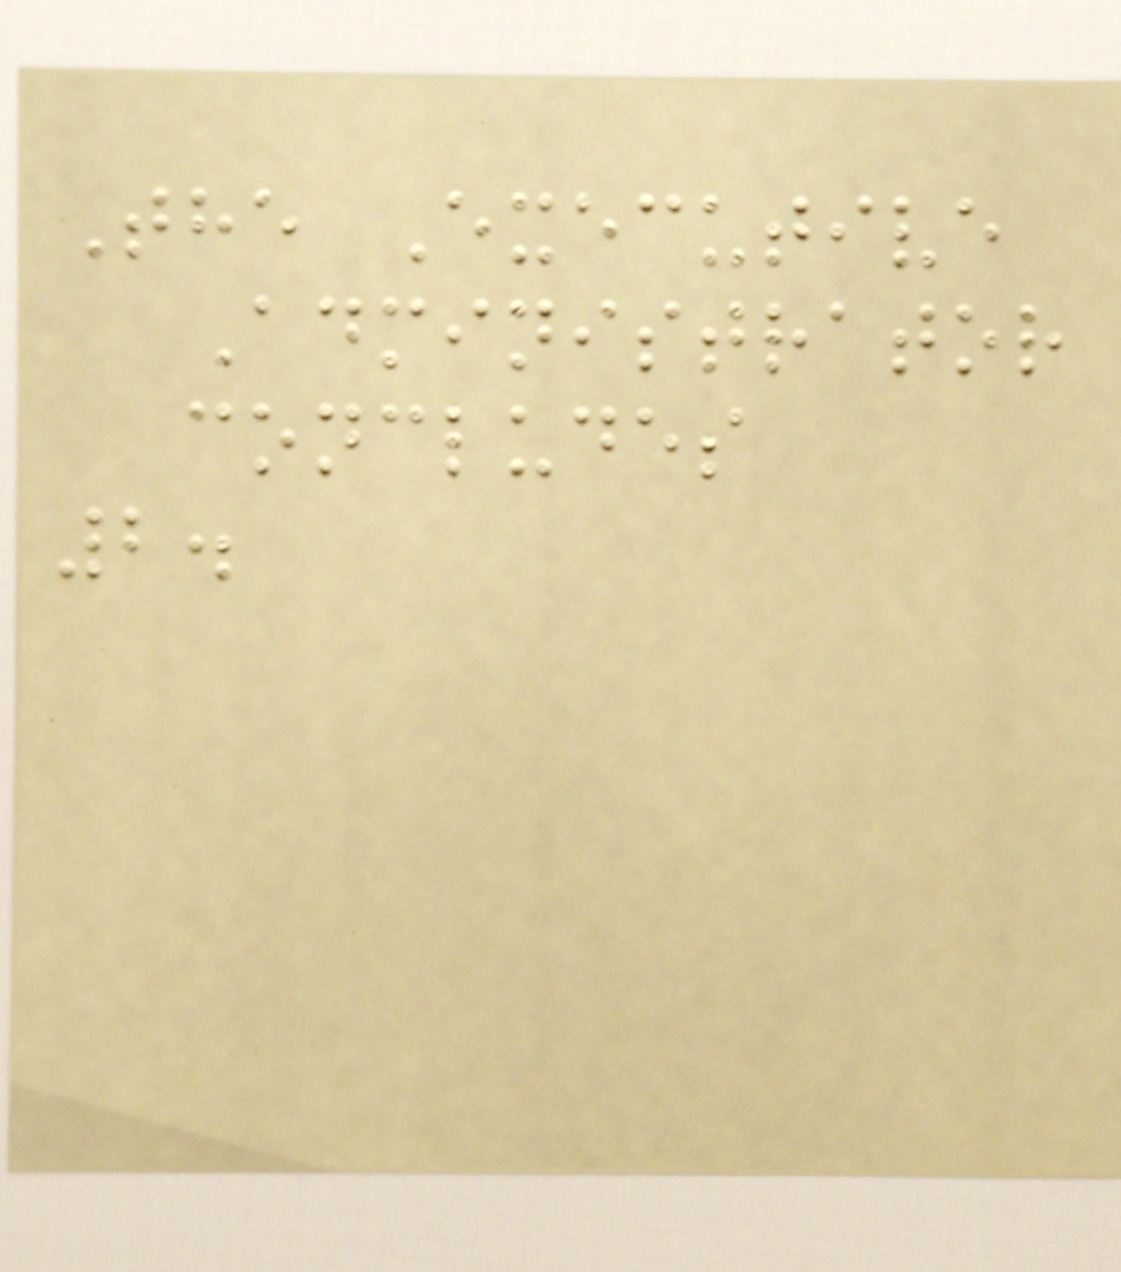The Executive
Administrator
concludes
2.
